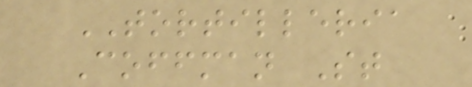TORTILLERIA
Coffman St
